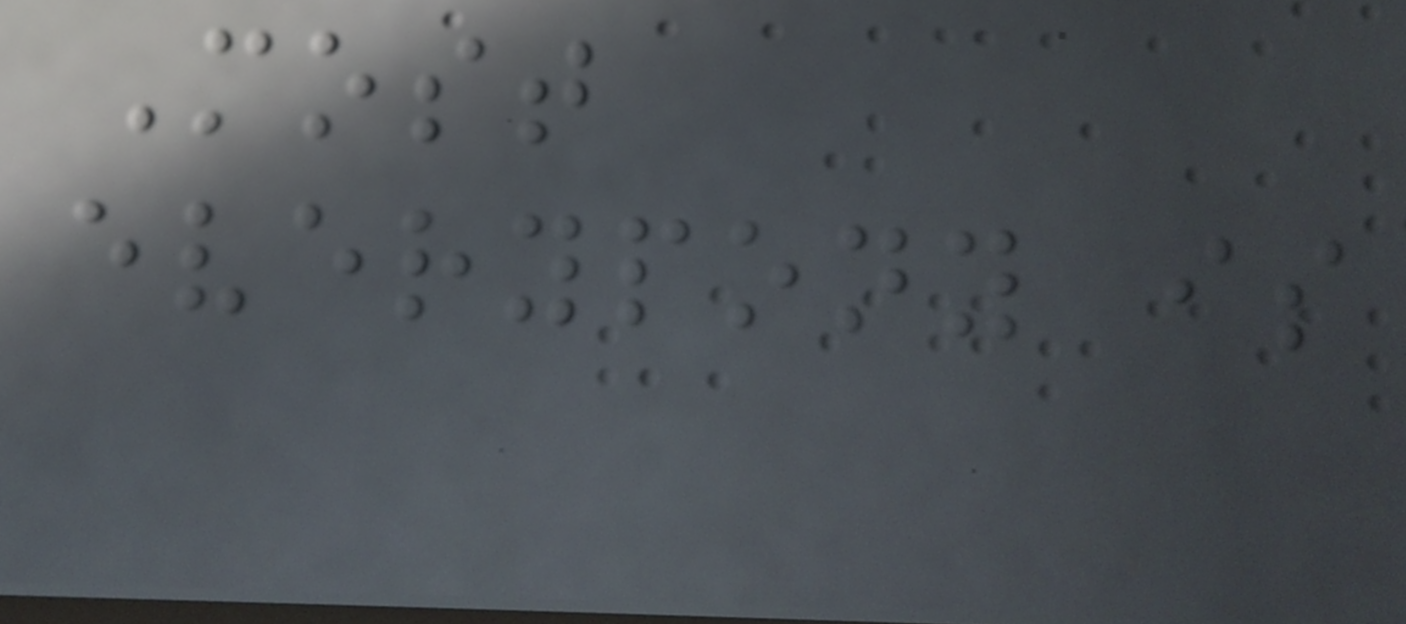Most
everypony is
